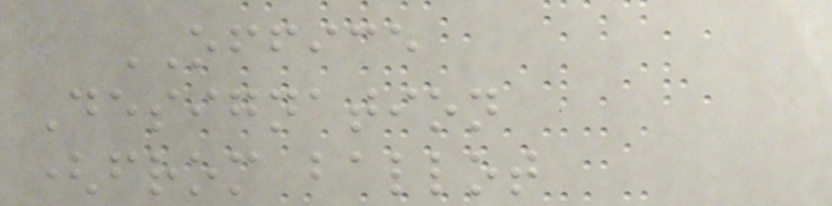OFFICE
Designation
(from ballot
